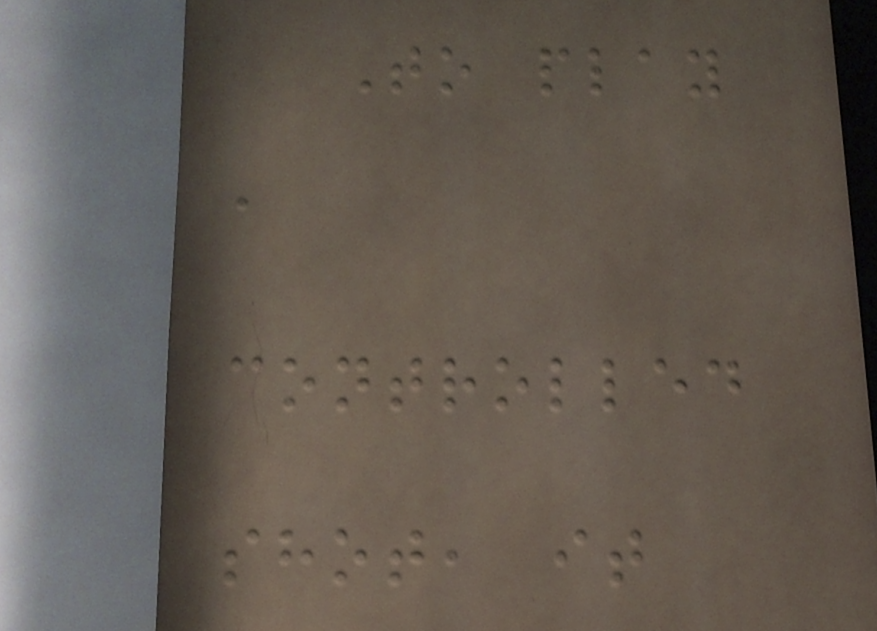To play
a
controlled
shot, it
